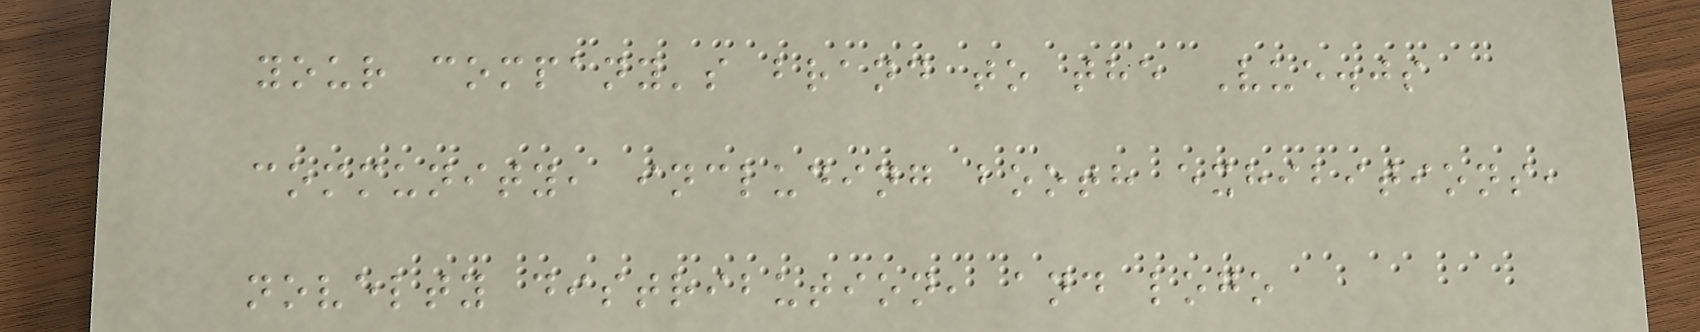your company's brand to the Vue.js
community, including booth exhibitions,
novelty distribution, and logo
